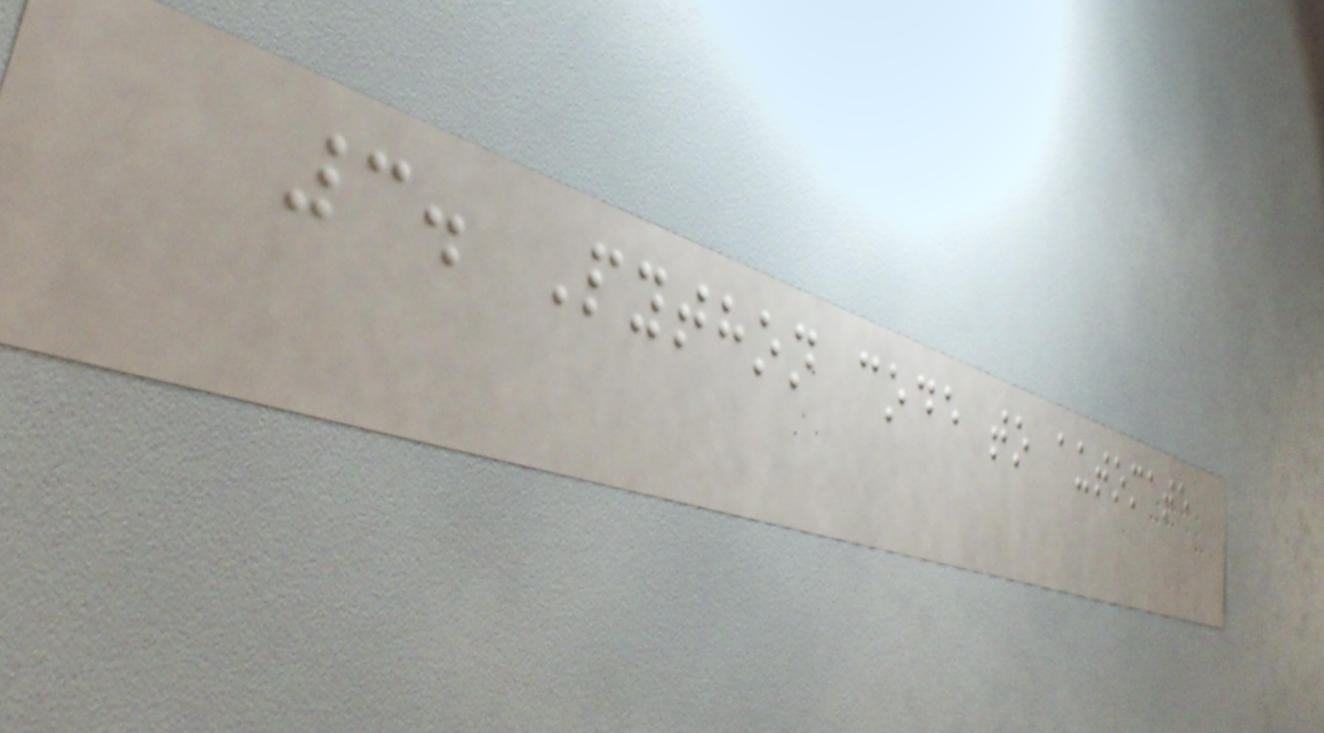3. Python code to automate
